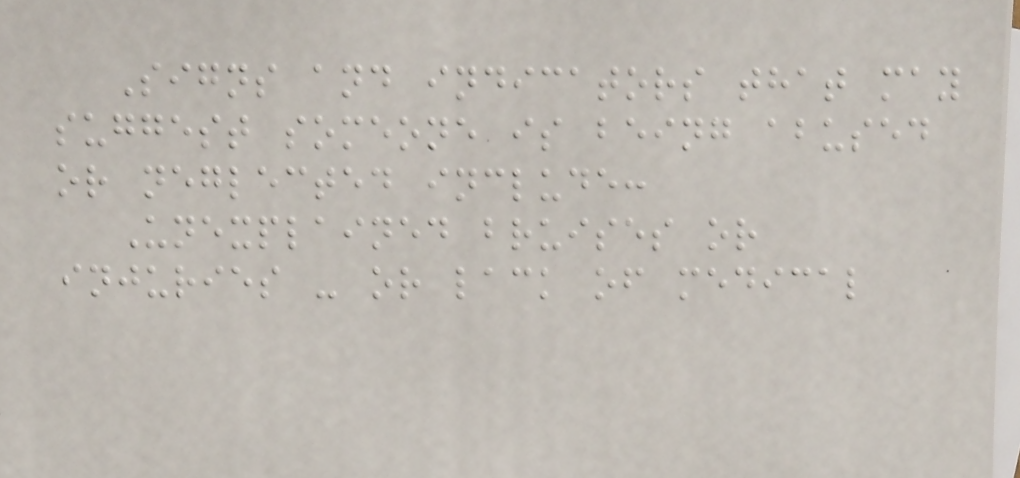Signs and indicators that may
suggest someone is being abused
or neglected include:
Unexplained bruises or
injuries - or lack of medical
